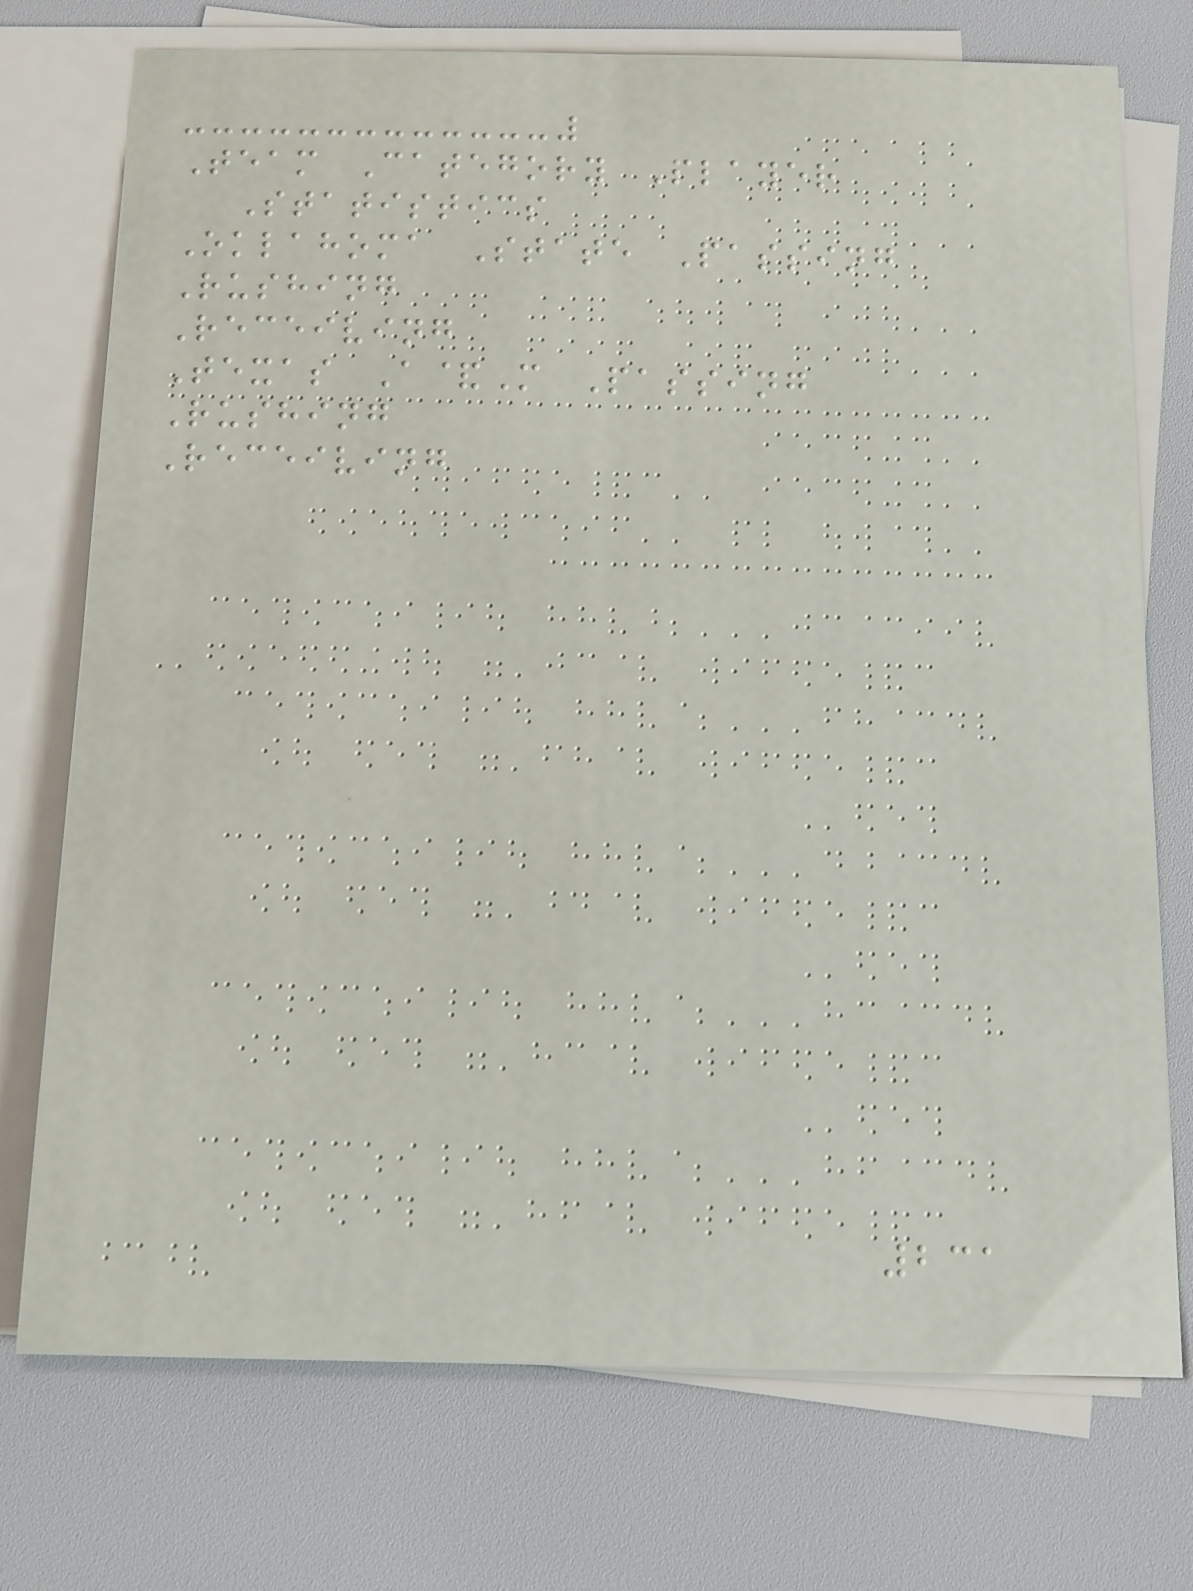Team Category Player
Statistics
Oklahoma State Passing
Rushing
Receiving
Texas A&M Passing
Rushing
Receiving
231
